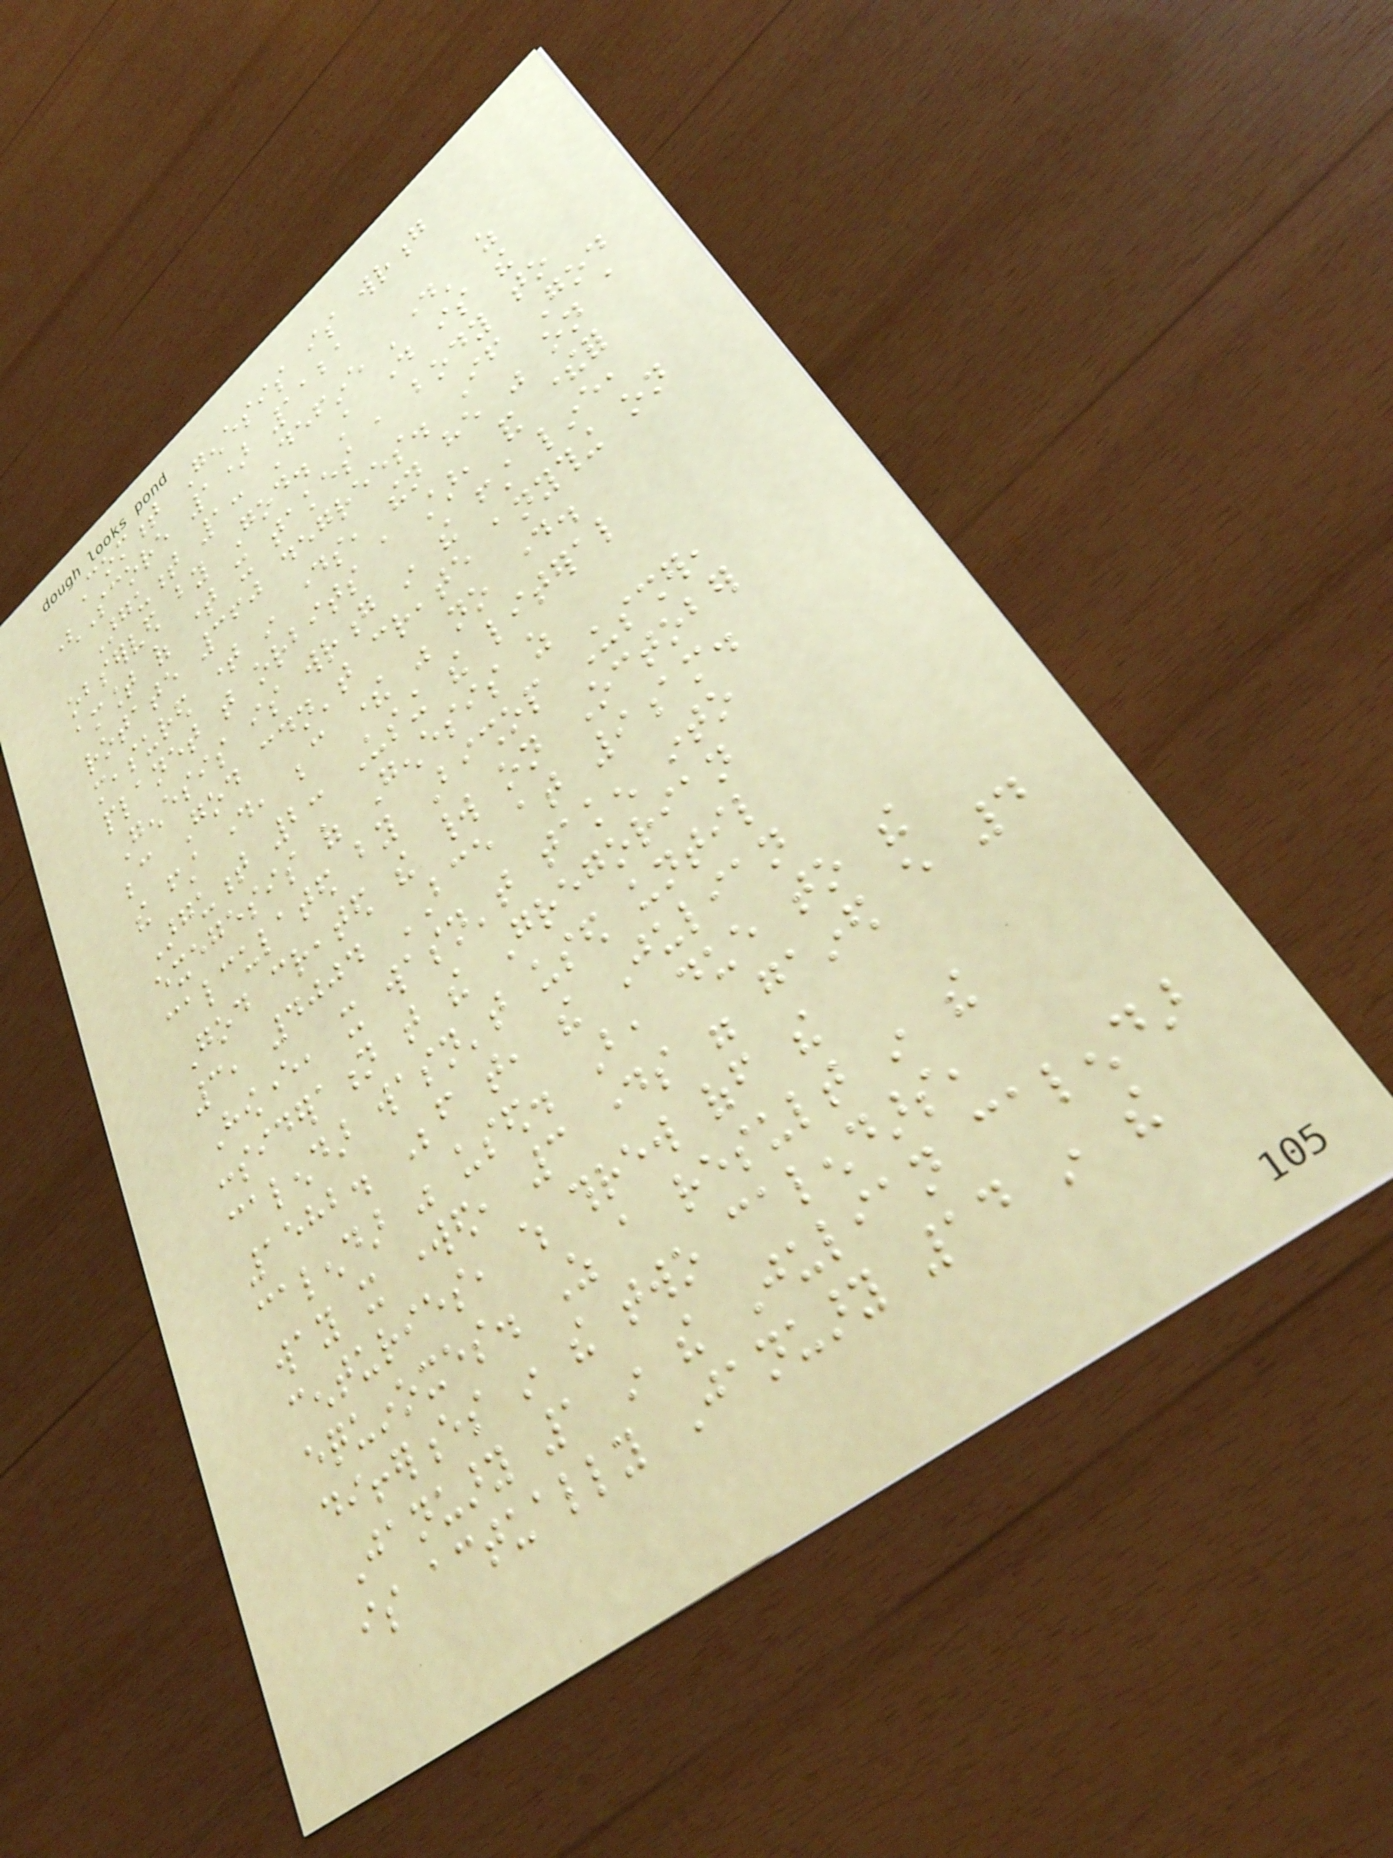Comment Genesis is wrong
(Score 1) 1121
Argument 1: Define 'day' as
observed by God. A day is the
amount of time it takes a body to
rotate 360 degrees. If God
measured time in days, then he was on a
planet that orbits a star, and therefor
Genesis is wrong in the first line,
because God couldn't create anything on
the first day, because there was no day.
Argument 2: Using the literal
exegesis of Genesis as
calculated by Bishop Ussher,
God created the world on October
3, 4004 BCE at 9am.
However, it wasn't taken into
consideration that the Gregorian
calendar wasn't used until
1582. Before that, the Julian
calendar was used. But, due to the
way it worked, 3 days were gained every 4
centuries, which threw off the
equinoxes. As a result in the
differences in the two calendars,
January 1 in the Julian calendar
is actually January 14 in the
